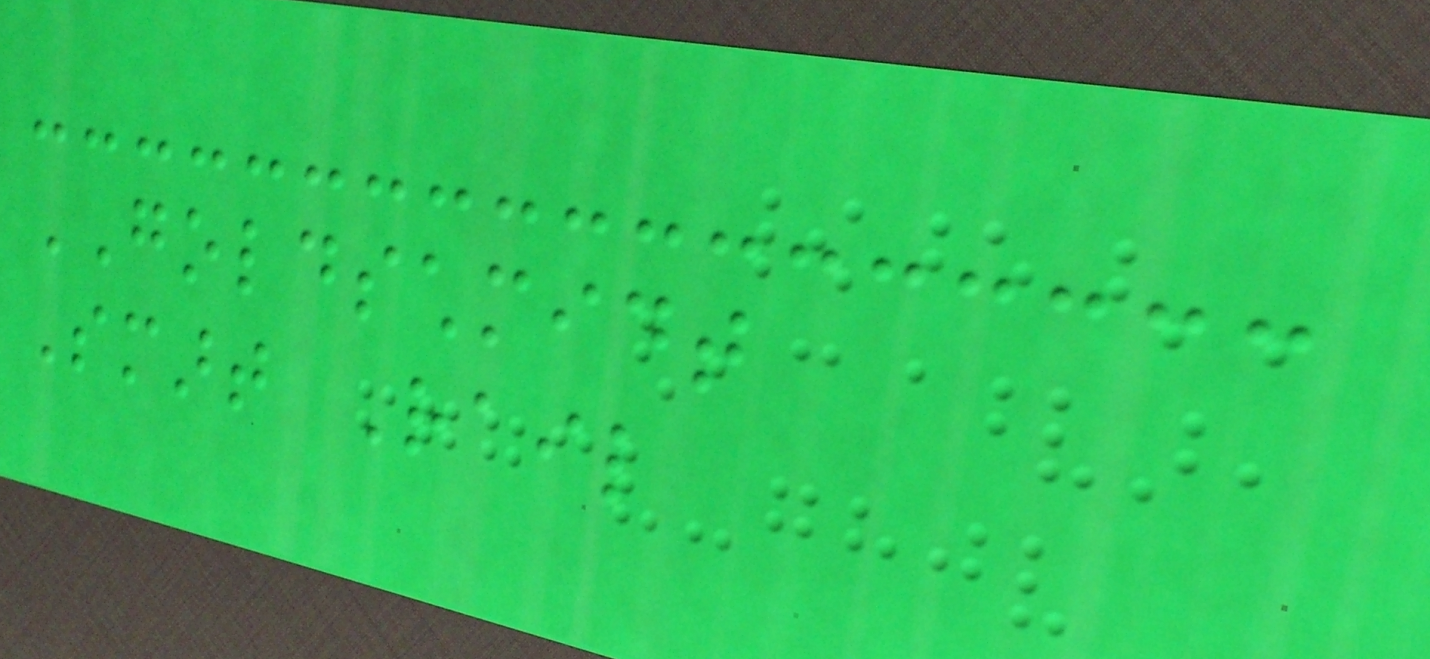GOLDSCHMIDT
Smart Rail
